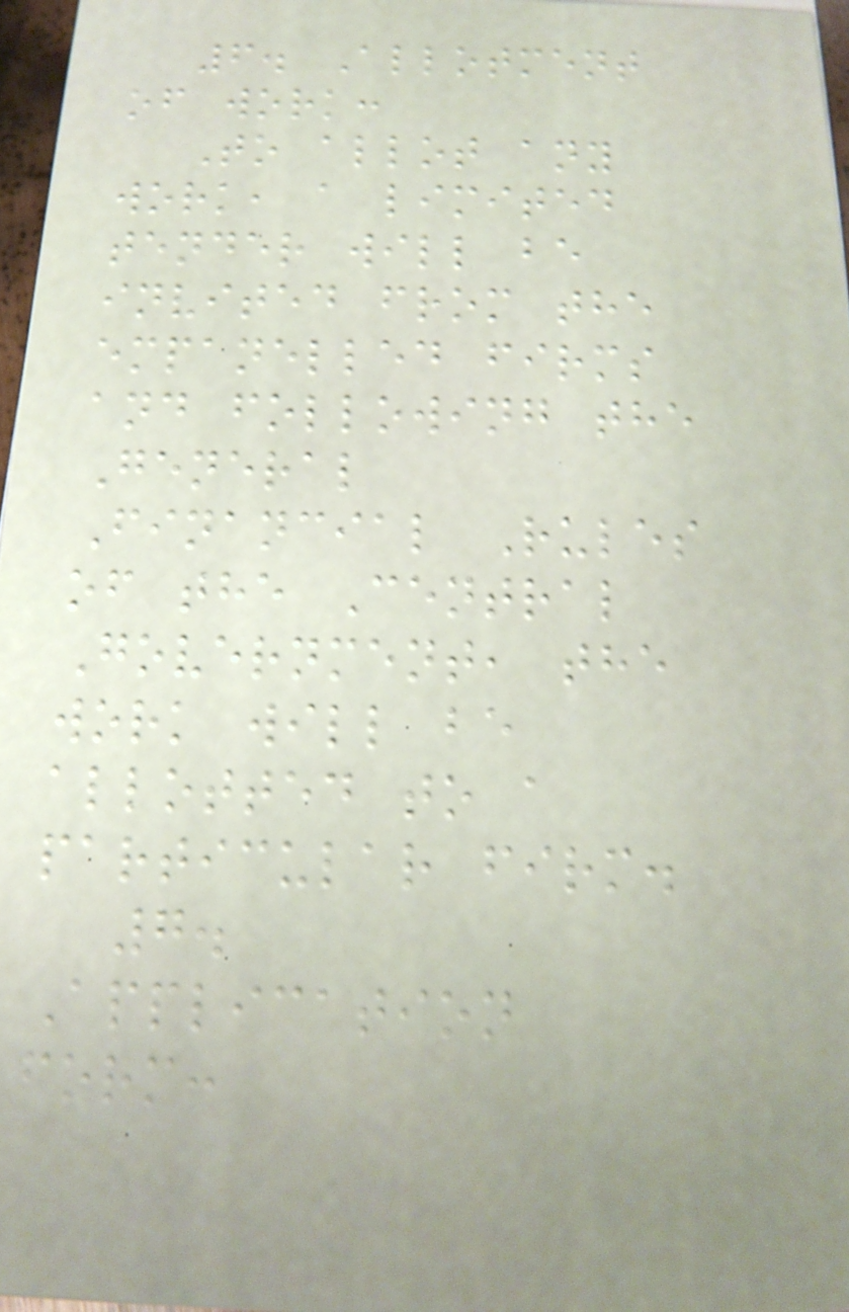6. Allotment
of work:
To allot any
work, a limited
tender will be
invited from the
empanelled firms
and following the
General
Financial Rules
of the Central
Government, the
work will be
allotted to a
particular firm.
7.
Application
form:
